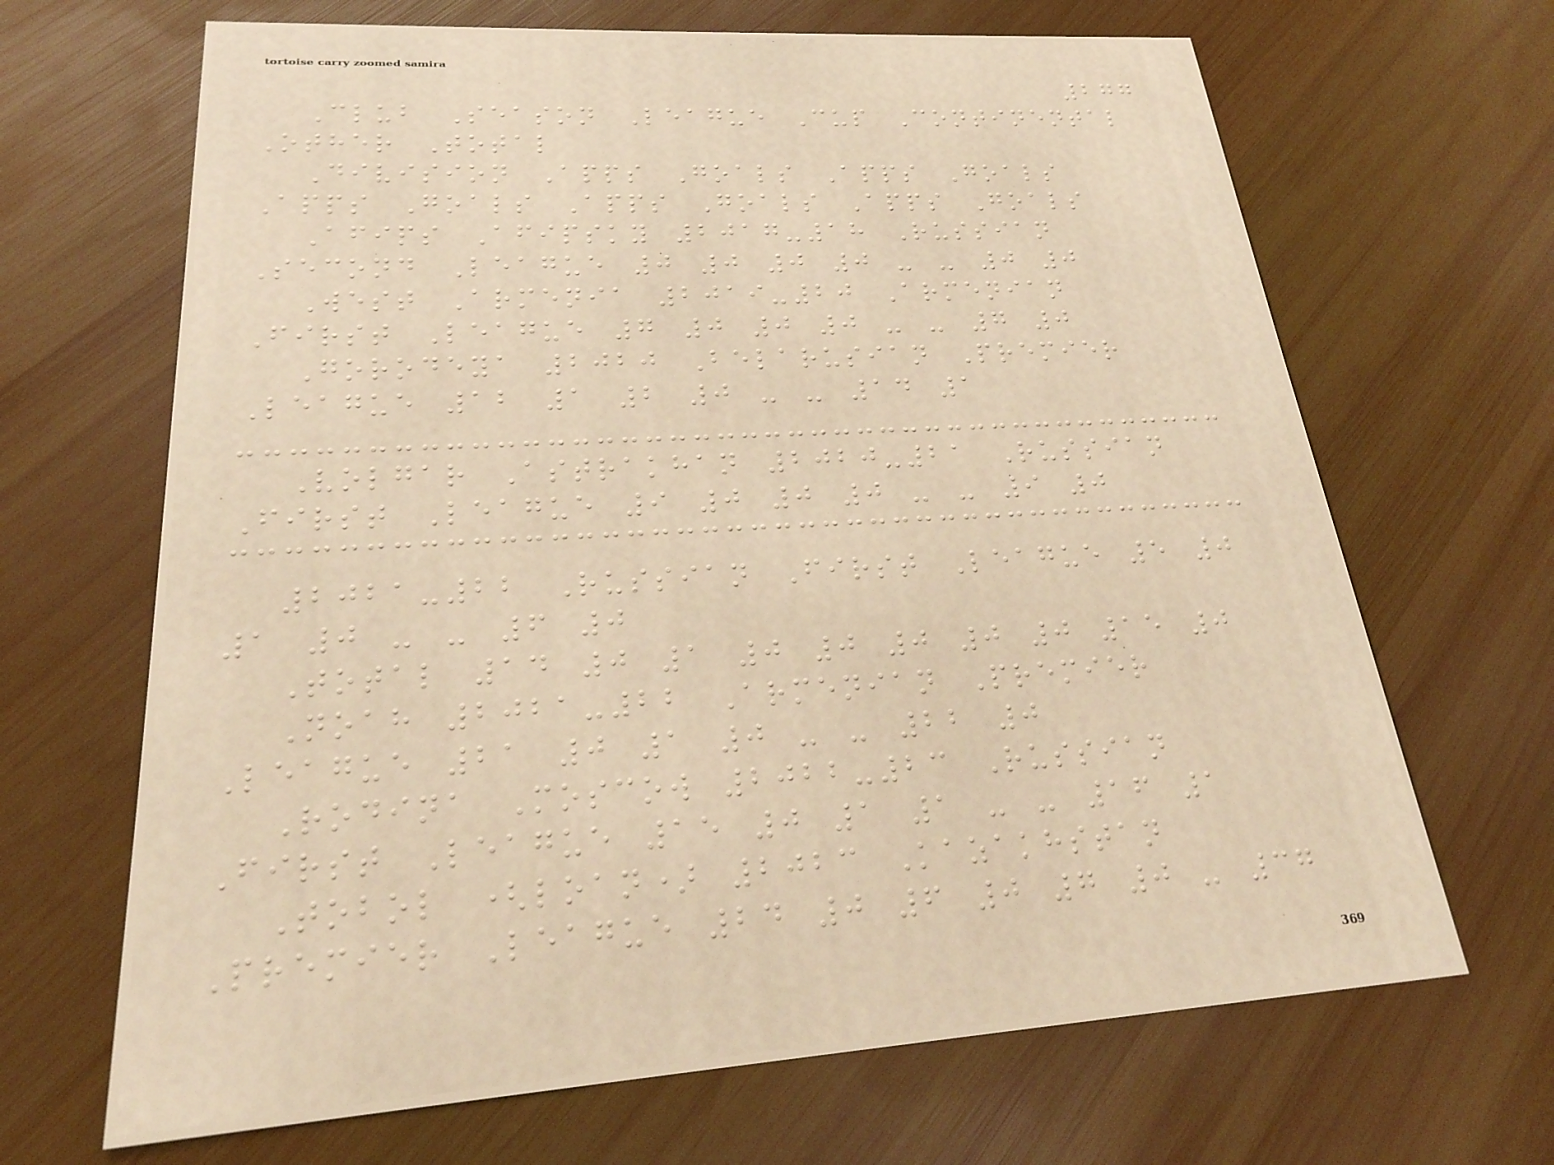277
Club Season League Cup Continental
Other Total
Division Apps Goals Apps Goals
Apps Goals Apps Goals Apps Goals
Afips Afipsky 2017-18 Russian
Second League 0 0 0 0 - - 0 0
West Armenia 2019-20 Armenian
First League 7 0 0 0 - - 7 0
Gorodeya 2020 Belarusian Premier
League 12 1 2 0 - - 14 1
Volgar Astrakhan 2020-21 Russian
First League 9 0 0 0 - - 9 0
2021-22 Russian First League 5 0
1 0 - - 6 0
Total 14 0 1 0 0 0 0 0 15 0
Noah 2021-22 Armenian Premier
League 21 0 1 0 - - 22 0
Rodina Moscow 2022-23 Russian
First League 15 0 1 1 - - 16 1
Tobol (loan) 2023 Kazakhstan
Premier League 24 0 6 0 7 0 - 37
